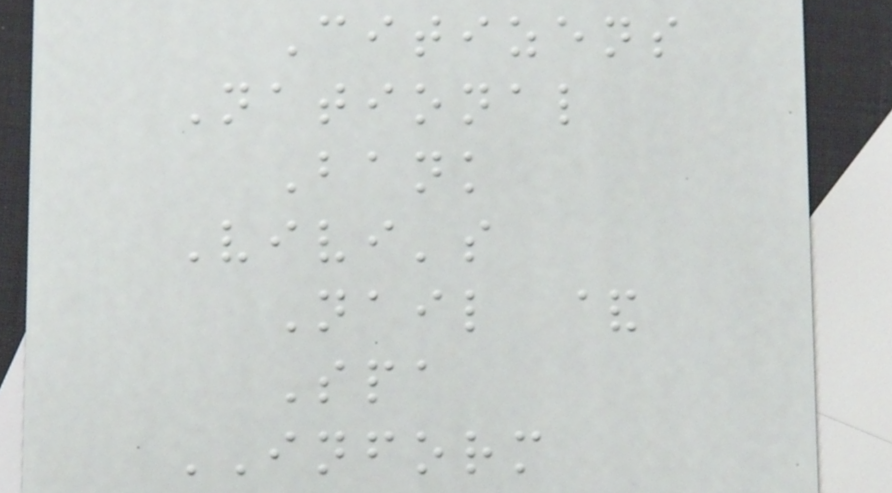Citizens
National
Bank
Vivi's
Nail &
Spa
INFORM
